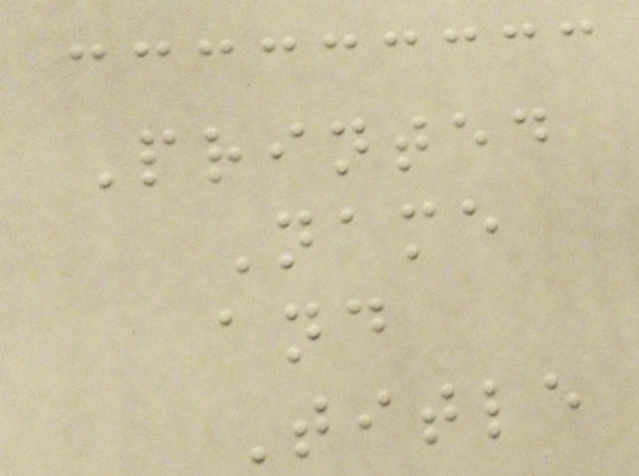Printed
Name
and
Title
